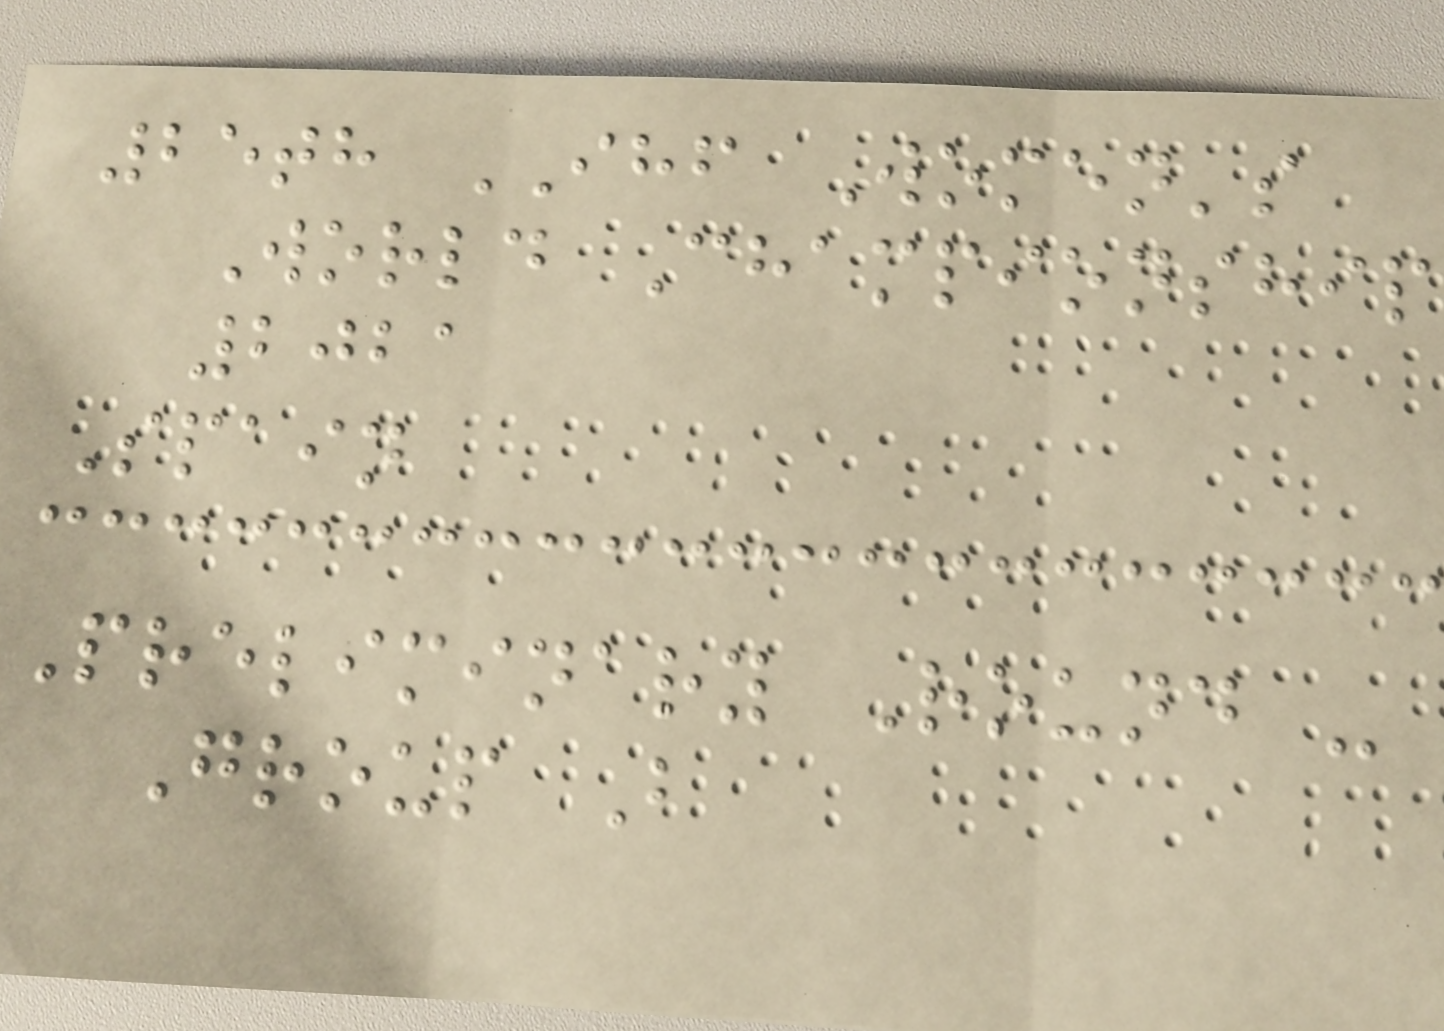25th IHF Women's
World Championship
2021
Spain
Preliminary Round -
Group B
